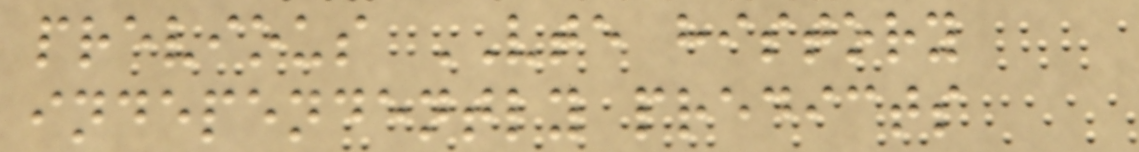previous VTE history
independently predicts
